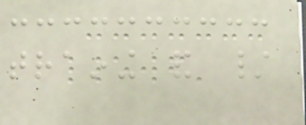training and /
